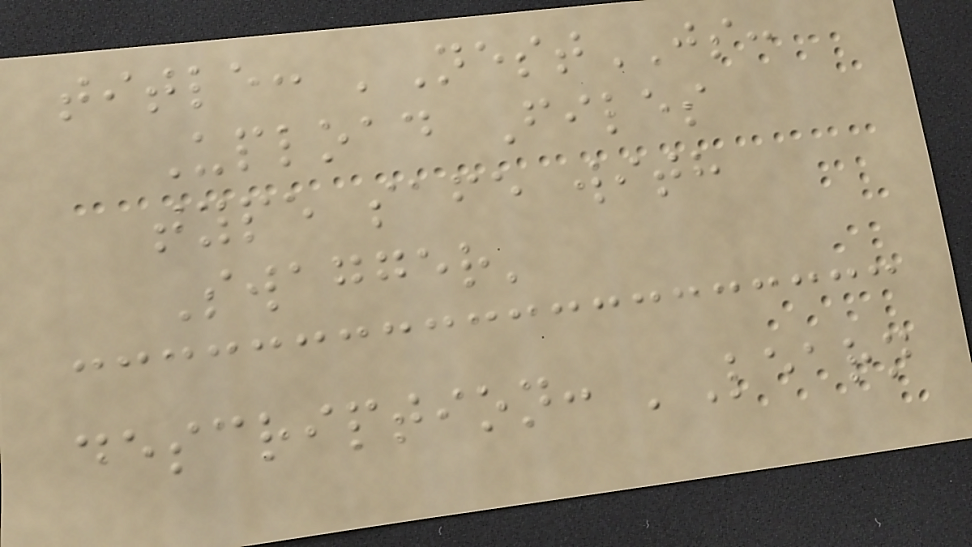title: 'NestJS:
Upload Files
type safe with
Swagger'
description: 'Learn
